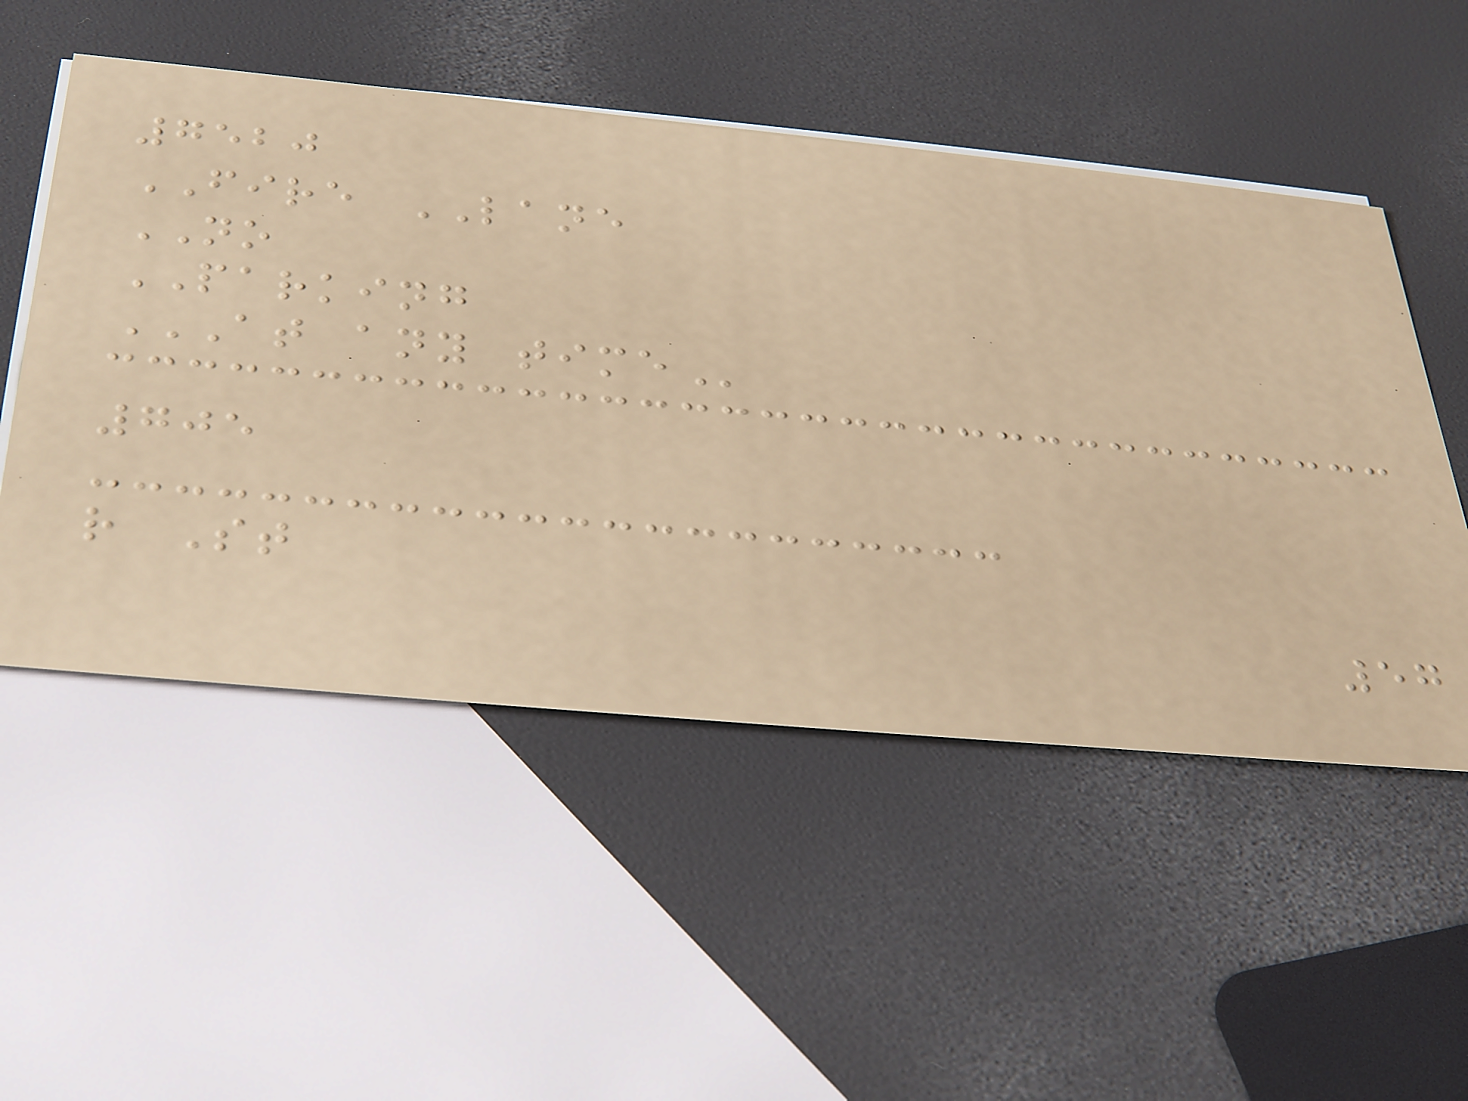7520
FIRE LANE
NO
PARKING
AT ANY TIME
705
r St
57
